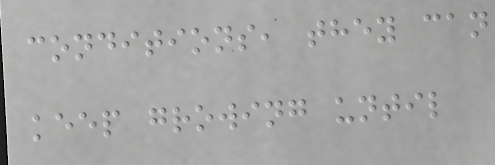conditions, they can
keep growing until
